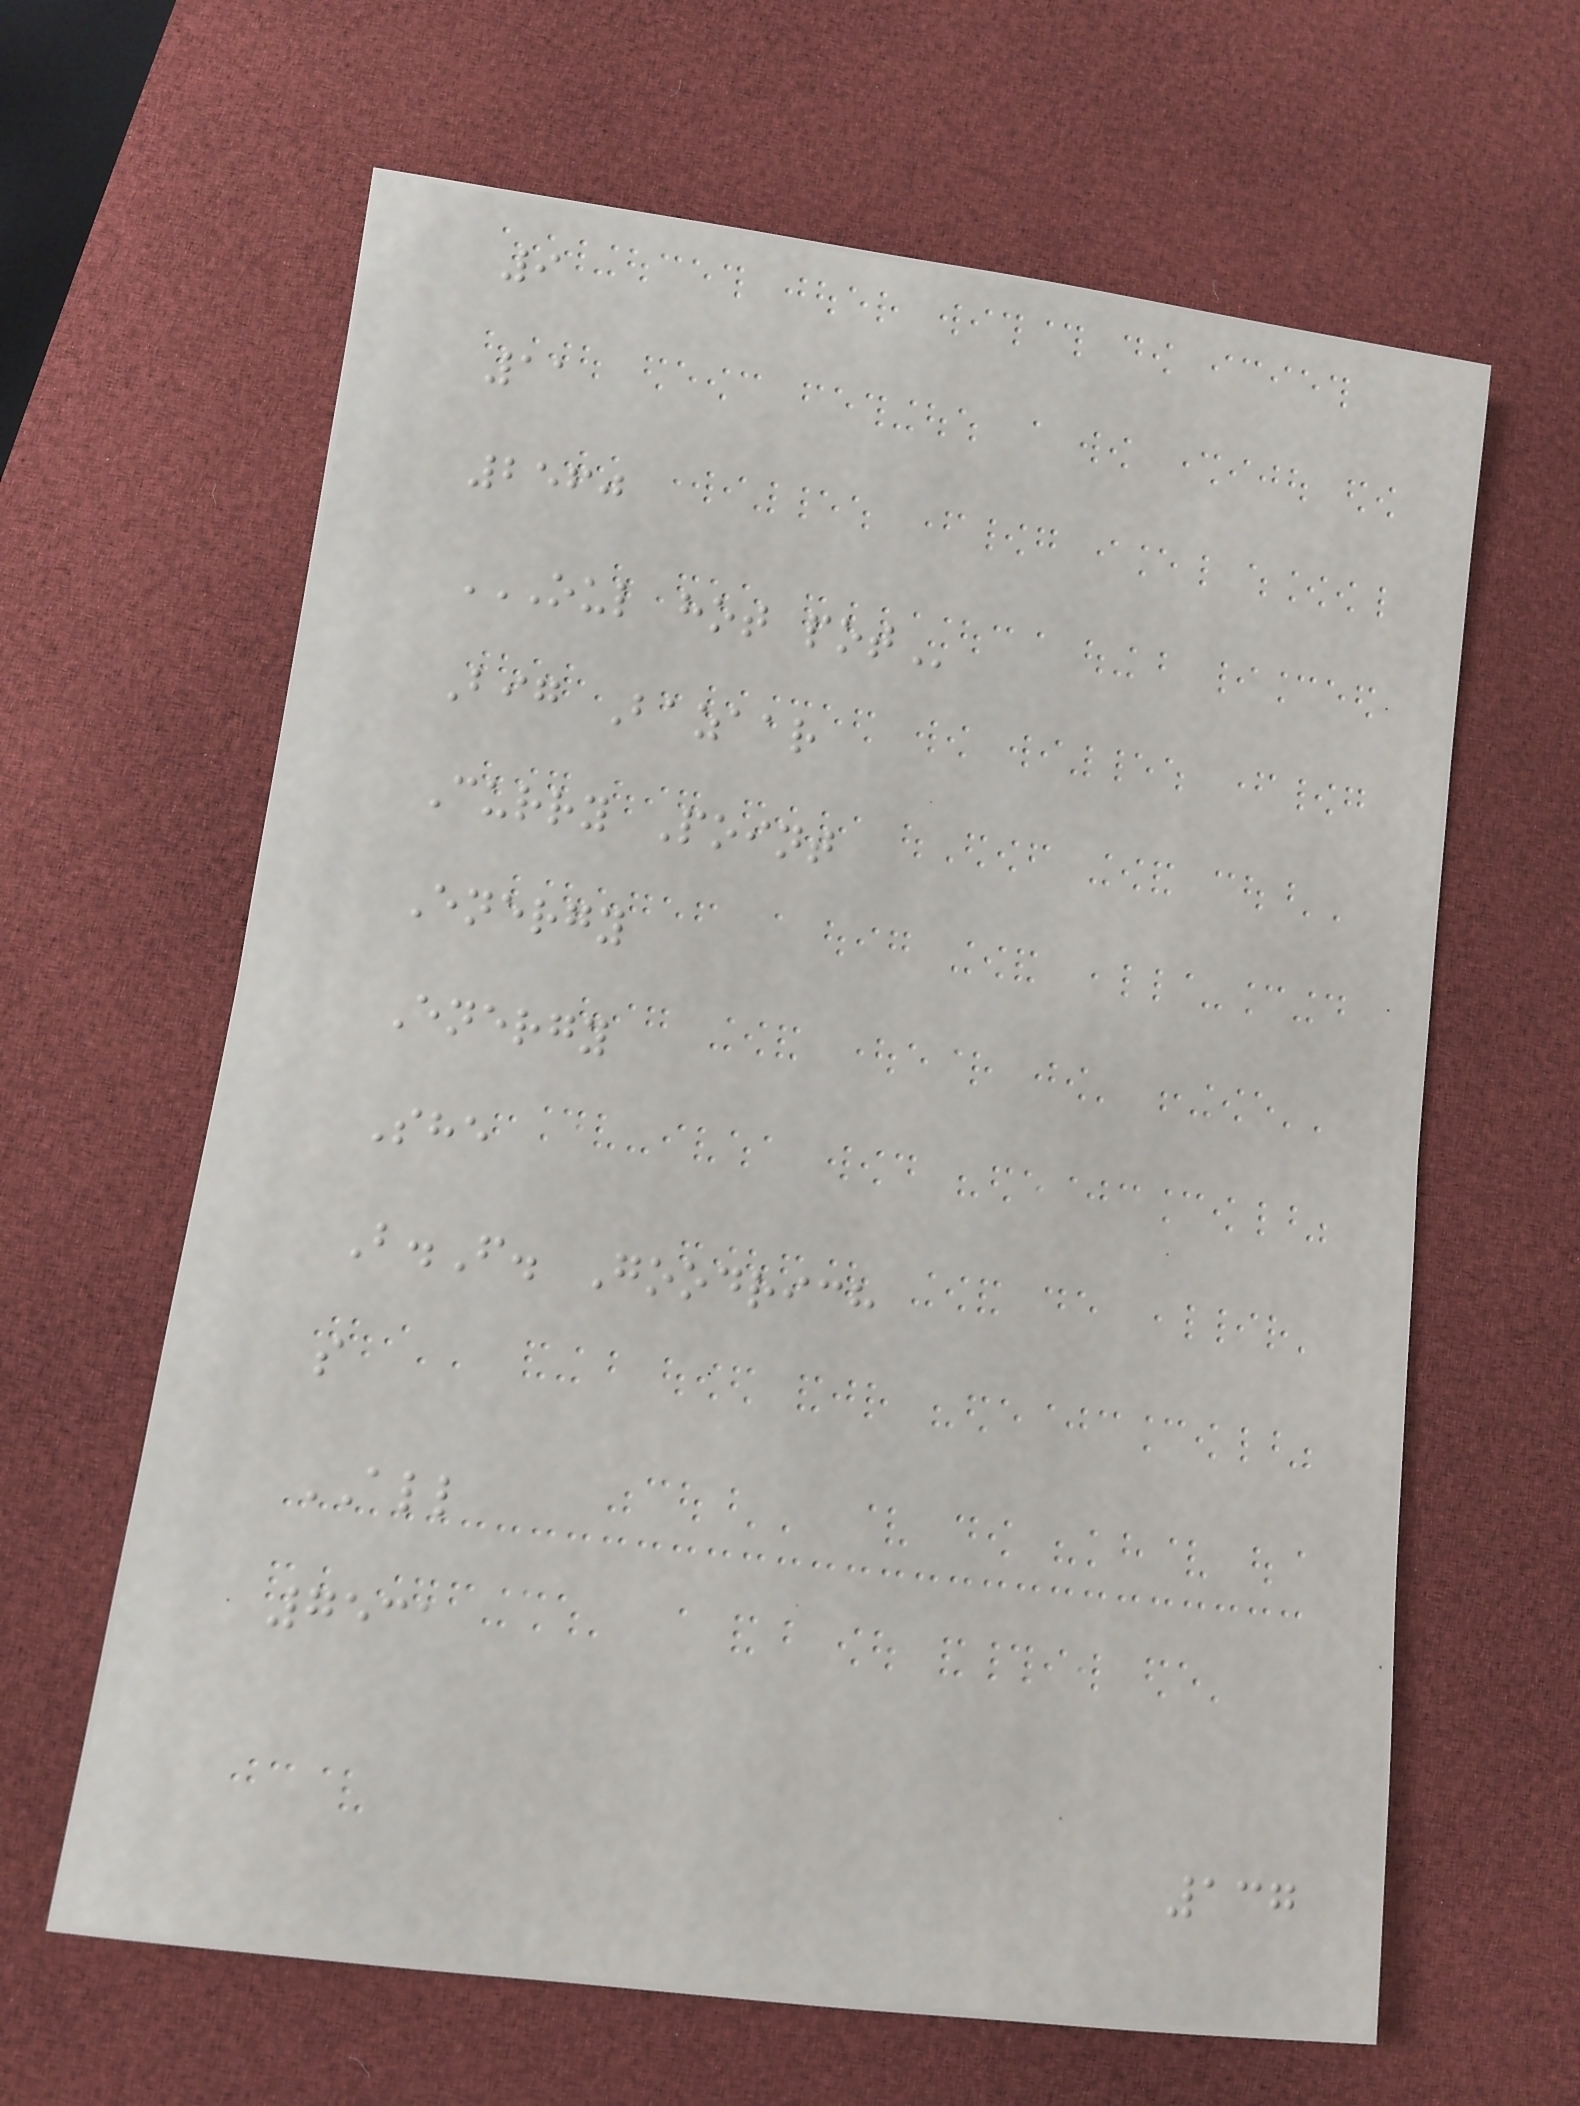9
11
2560
OUL HOT POT
Big Bazaar
Curry Point
Energy
Energy
She
B.F. Goodrich
s
ALL
7531
137
